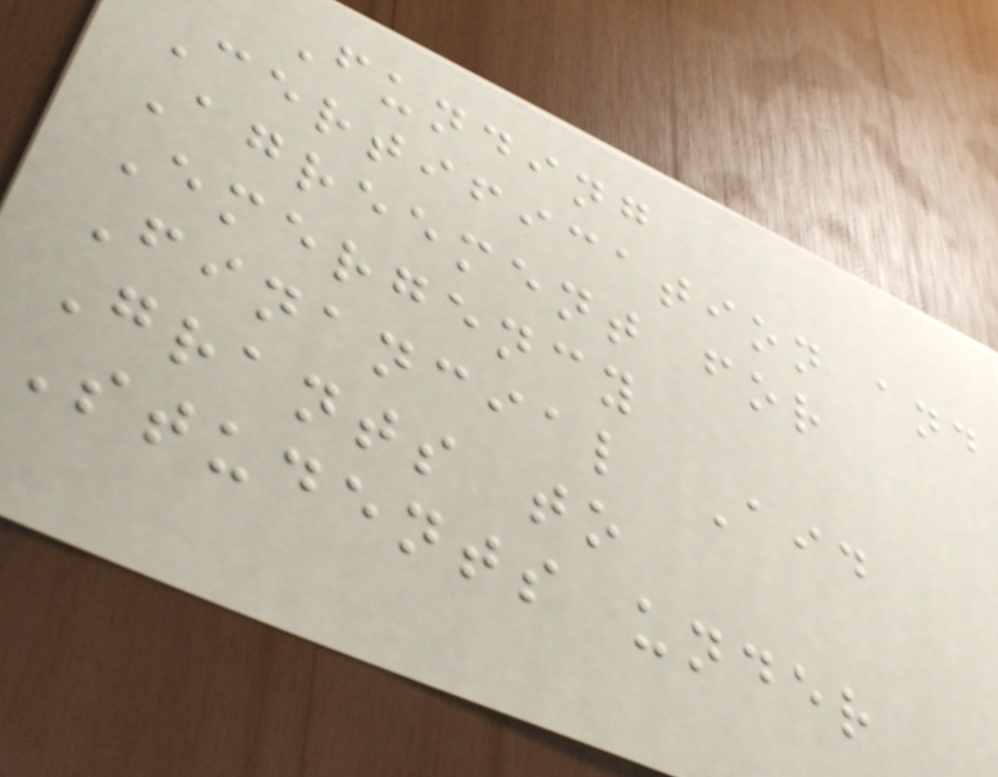Funding
Certification and
Agreement for
Emergency
Financial Aid
Grants to
Students under
